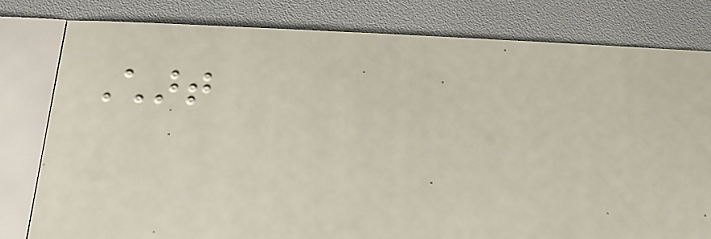Chart
